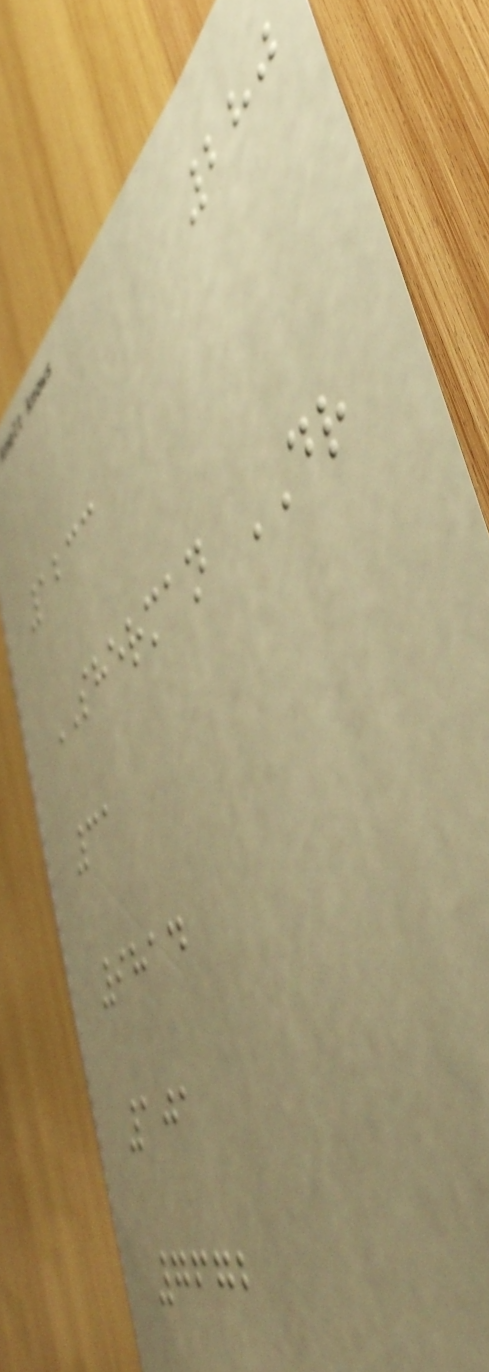280
1233
SHERMAN DR
31
9814
101
7672
